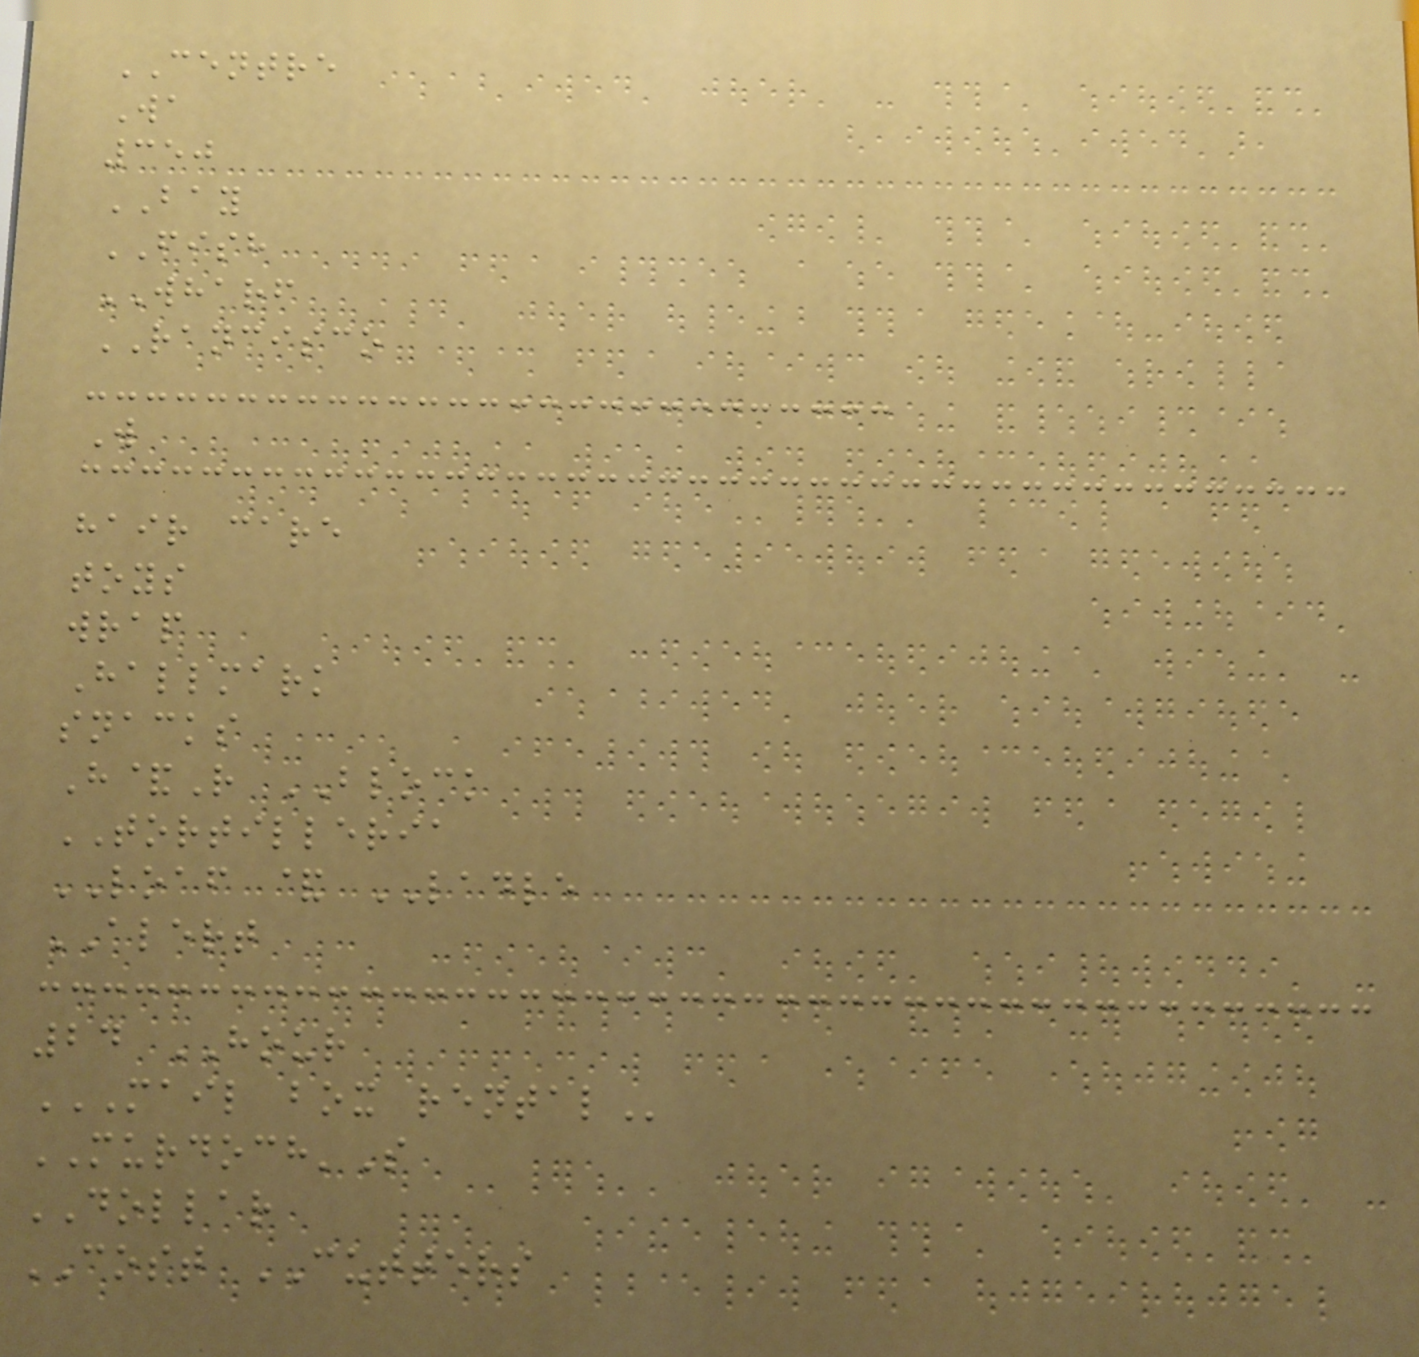CENTRE
Wa
350
BAY
FISH
WHARF
RANCISCO
W
hair care
toys
wrap
Hallmark
snacks
H&R BLOCK
TORTILLERIA
LOAF & LADLE
ALERT
24 HOUR
MAIL BOX RENTAL
MURDOCH'S
DOLLAR
COST CUTTERS
